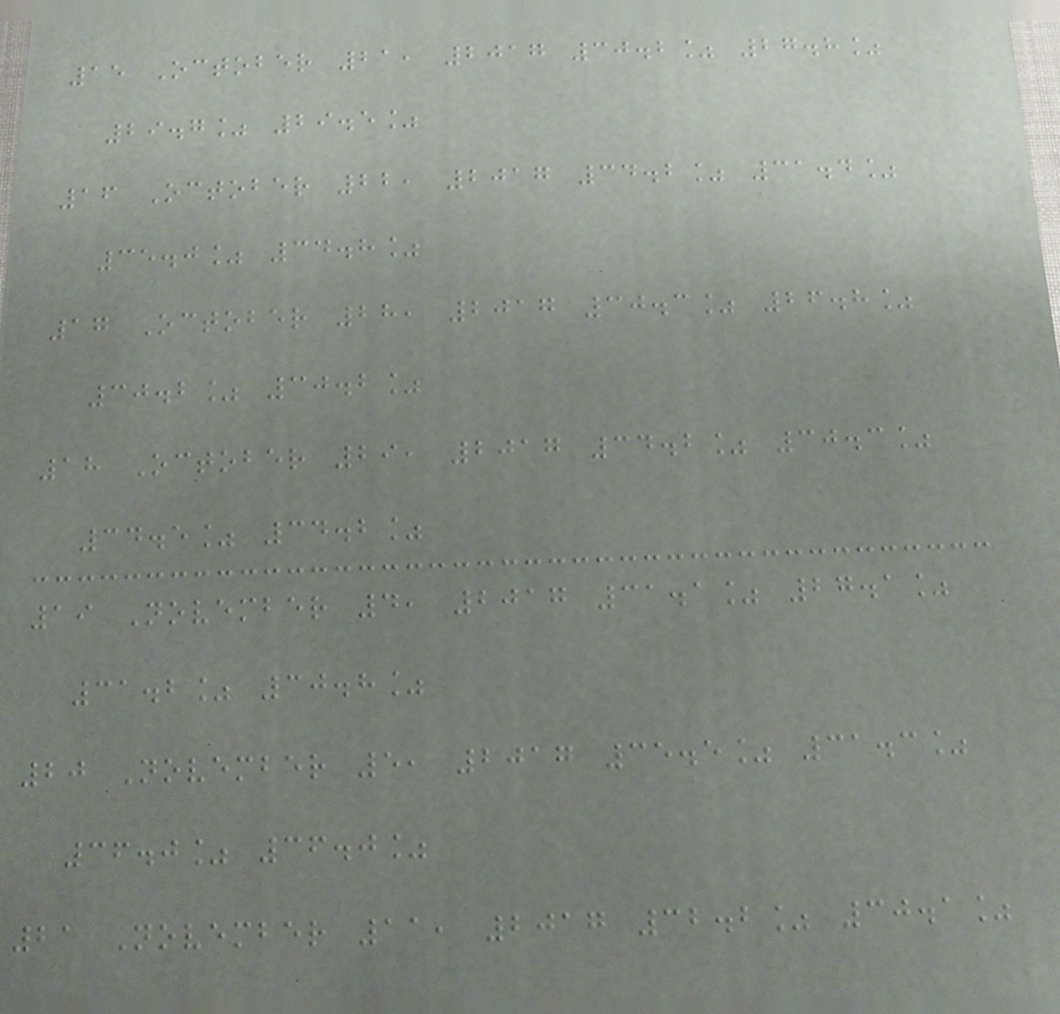15 October 21, 2017 30.2% 27.8%
29.7% 29.5%
16 October 22, 2017 34.2% 31.4%
35.0% 34.8%
17 October 28, 2017 30.3% 26.8%
30.2% 30.2%
18 October 29, 2017 34.2% 30.3%
34.5% 34.2%
19 November 4, 2017 31.1% 27.1%
31.2% 30.8%
20 November 5, 2017 35.5% 31.3%
36.0% 36.0%
21 November 11, 2017 32.2% 30.1%
